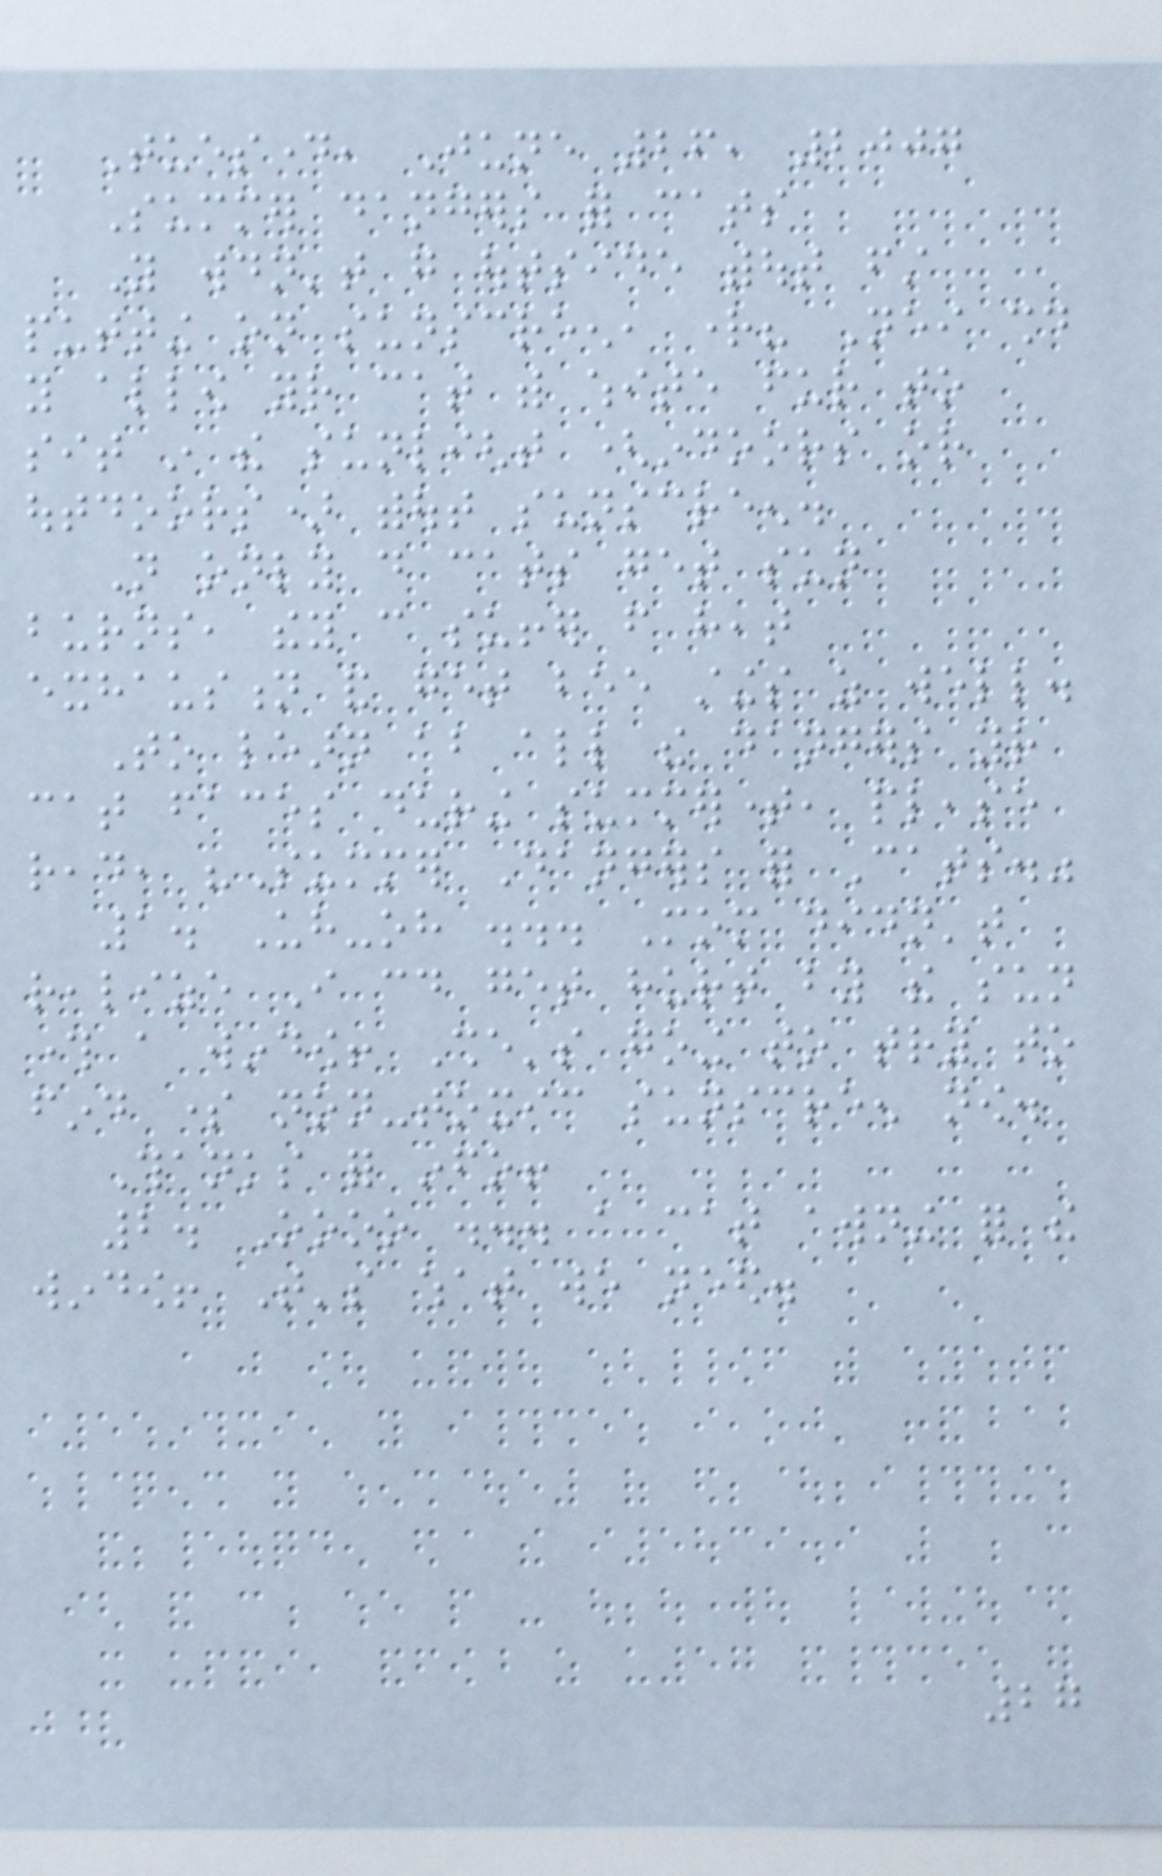Tuesday, June 26, 2007
Summer dangers for cats
You wouldn't go outside without first
putting on sunscreen, right? Neither should
you allow your cat with white fur to
sit in the sunlight (indoors or
outdoors) without sunscreen.
Not only do cats get sun
burns, they can suffer from heat
exhaustion and get bee stings as well.
To learn about all the dangers your
cat faces during summertime, please
read, "Summer Dangers for Cats."
1. Uh-oh ... Mom didn't
realize I could get hurt by the sun
through a window! She's going to try to
find some non-toxic sunscreen now.
Thanks for info!
2. Oooo ... a cat awning for the
window! That's what we need.
27
